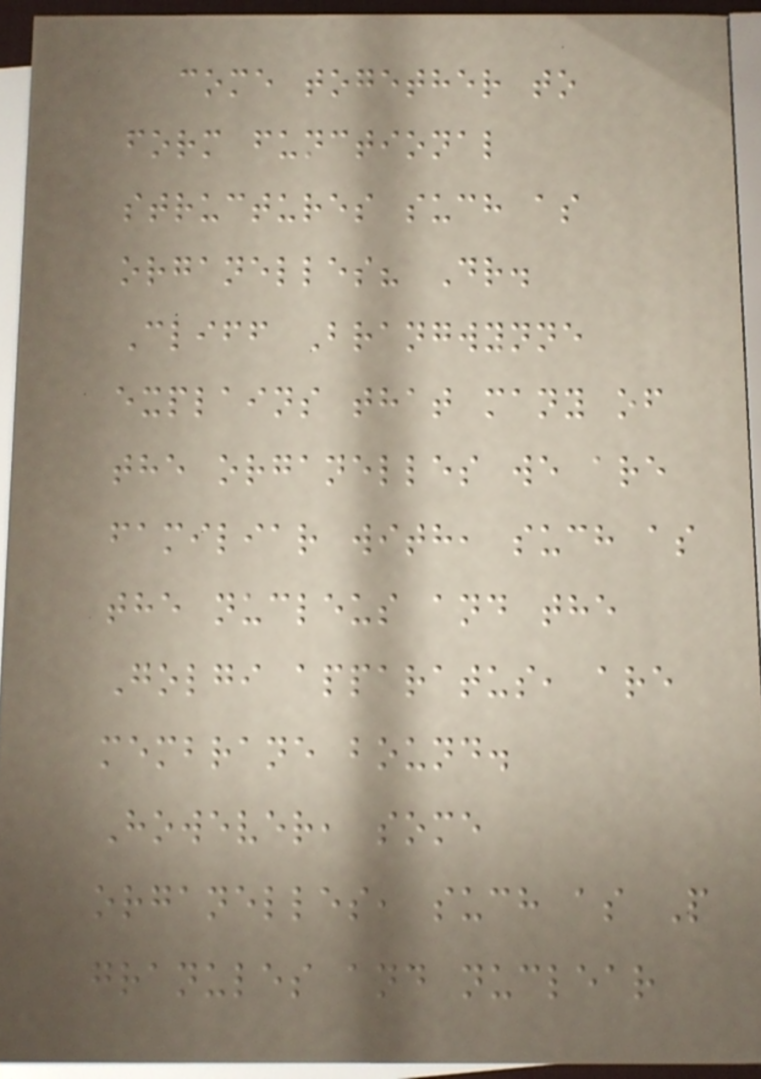come together to
form functional
structures such as
organelles? Dr.
Cliff Brangwynne
explains that many of
the organelles we are
familiar with, such as
the nucleus and the
Golgi apparatus, are
membrane bound.
However, some
organelles, such as P
granules and nuclear
